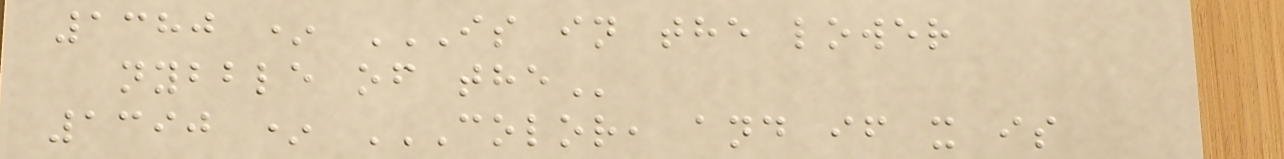1380 * IS IN THE LOWER
NYBBLE OF THE
1390 * COLOR, AND IF X IS
